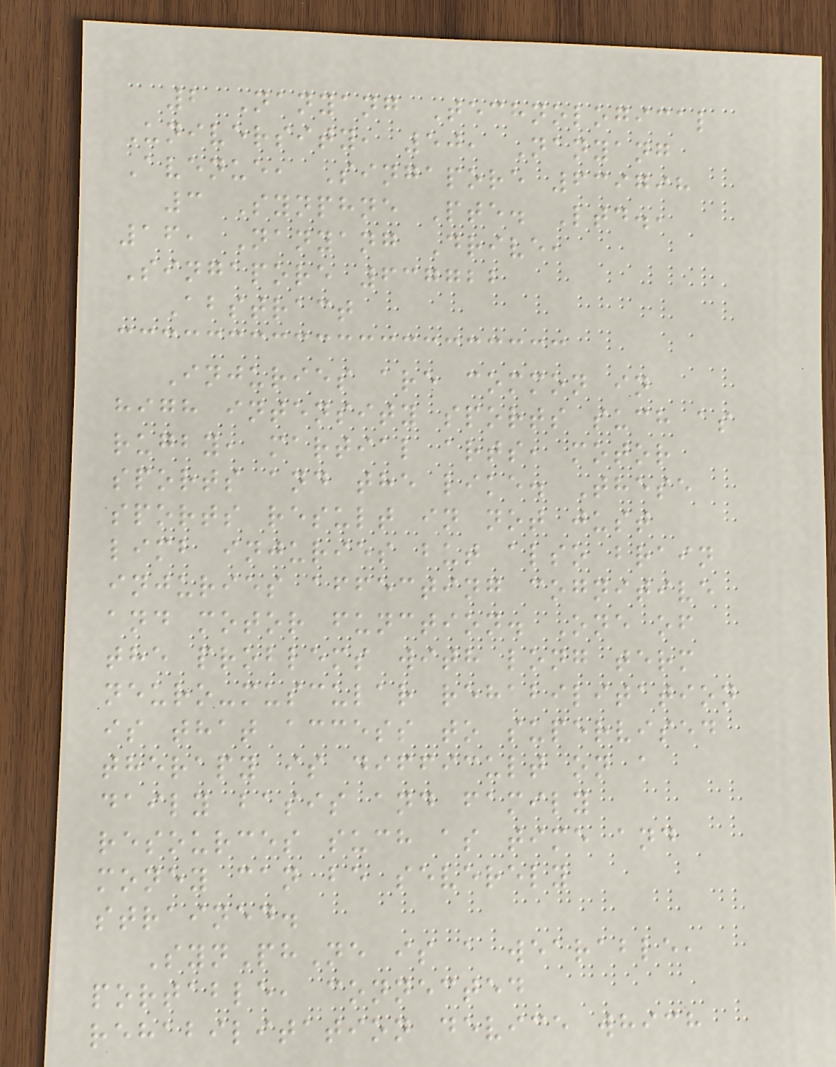2 Nanyang Technological
University, 50, Nanyang
Avenue, Singapore 639798
3 Synphne Pte. Ltd.,
16, Nanyang Drive,
Singapore 637722
Abstract
Injuries are common in
high intensity sports such as
rugby, martial arts, motor
sports and the like. These
sports result in not just
limb injuries but also brain
injuries affecting cognitive
and motor function. One of
the problems with long term
neuro-muscular rehabilitation
is that access to supervised
therapy is difficult on a
daily basis and family
resources such as time and
money can be severely
strained.
SynPhNe is a wearable,
portable, connected
rehabilitation device which
